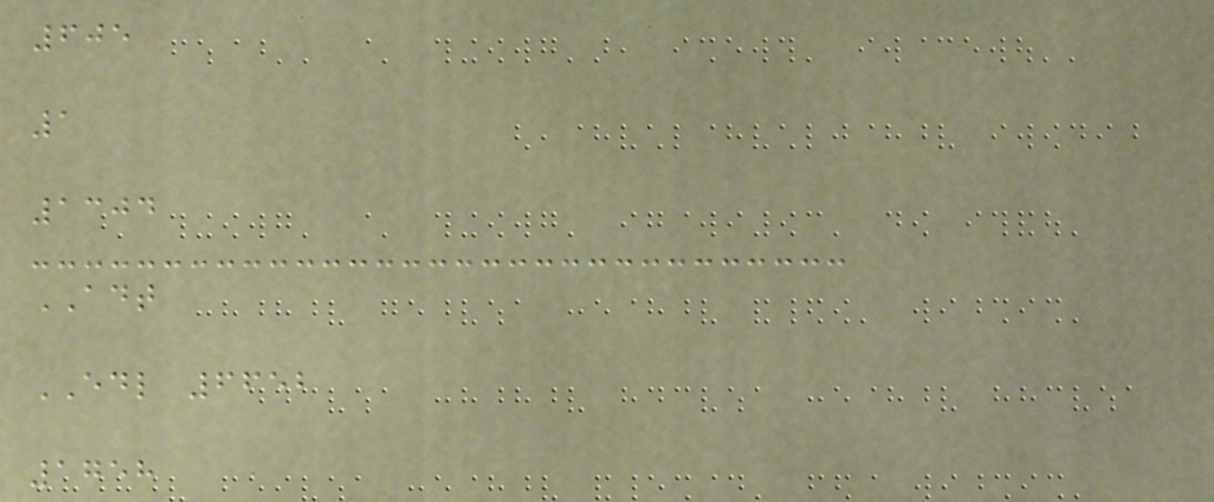605
1
1304
ADT
EDL 6652
1758
